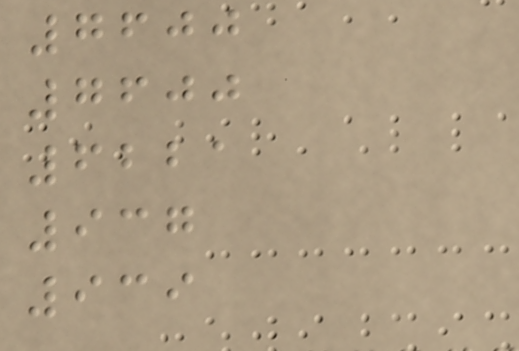7600
7600
6221
937
939
